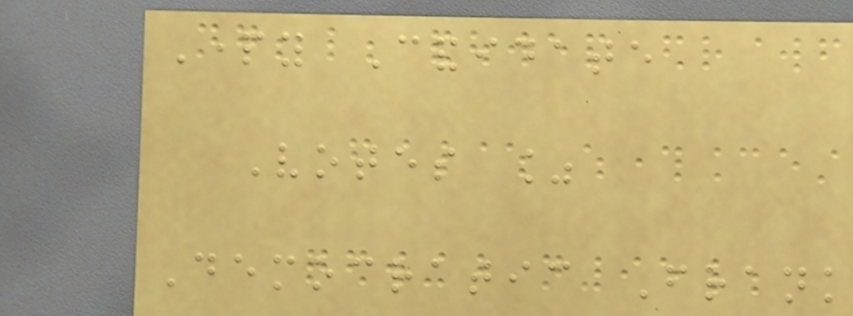Party Candidate
Votes %
Democratic Frank
